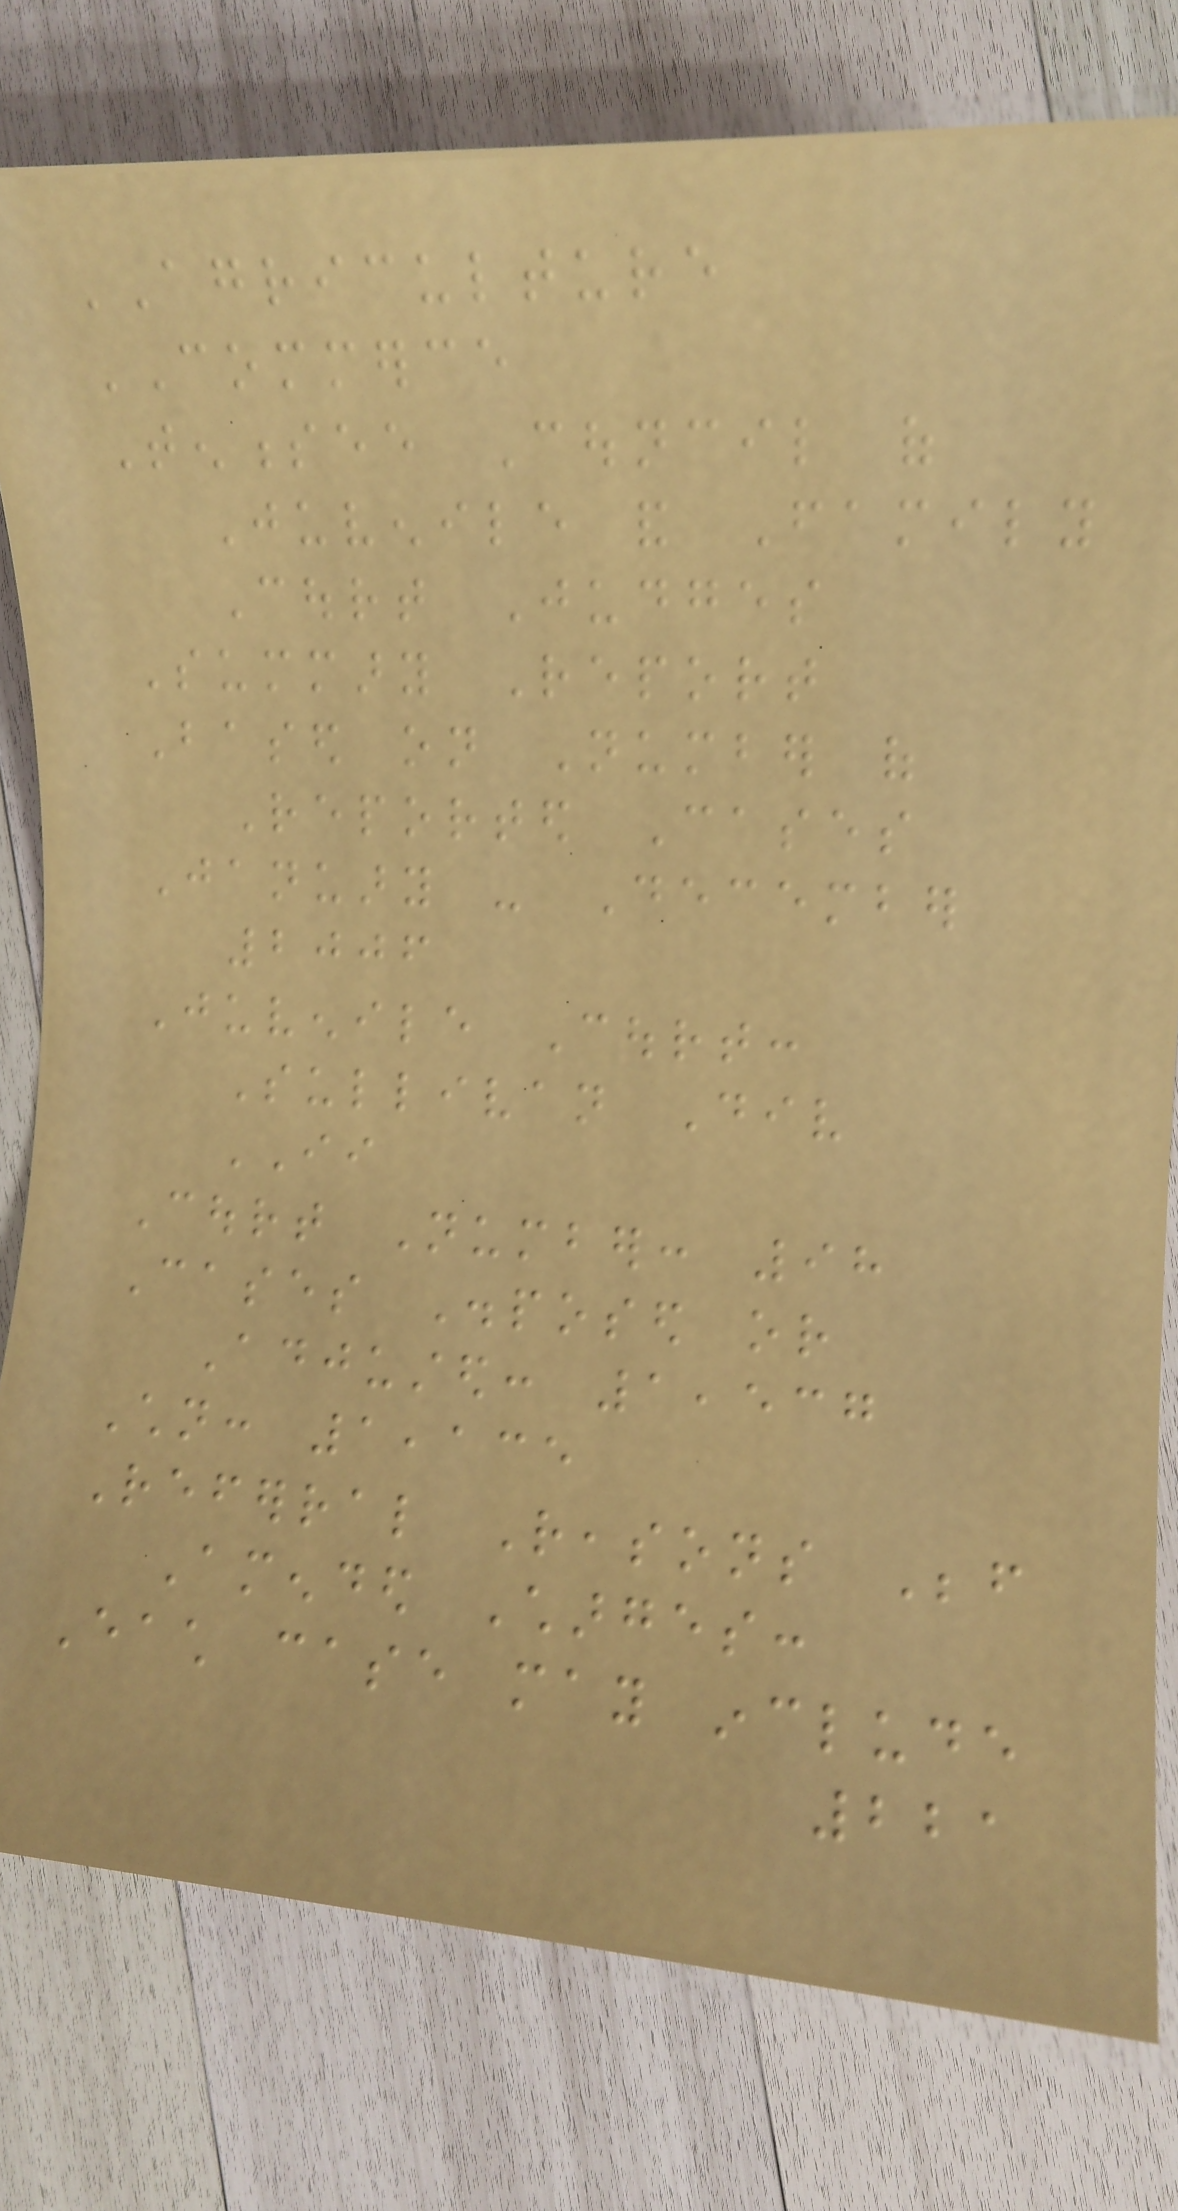AGRICULTURE
COMMERCE
Tennessee Council of
Juvenile and Family
Court Judges
Summary Report
Based on Number of
Reported Cases
January - December
2006
Juvenile Court:
Sullivan Div
II
Court Number: 98
Cases Disposed or
Adjusted: 1,537
Children: 1,135
Referral Reasons Before
Amended Charges:
Each case may include
221
